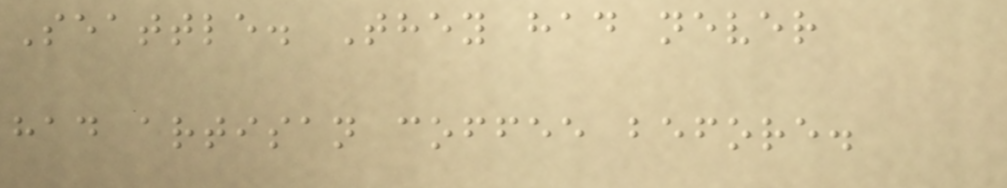Seattle. They had never
had artisan coffee before.
